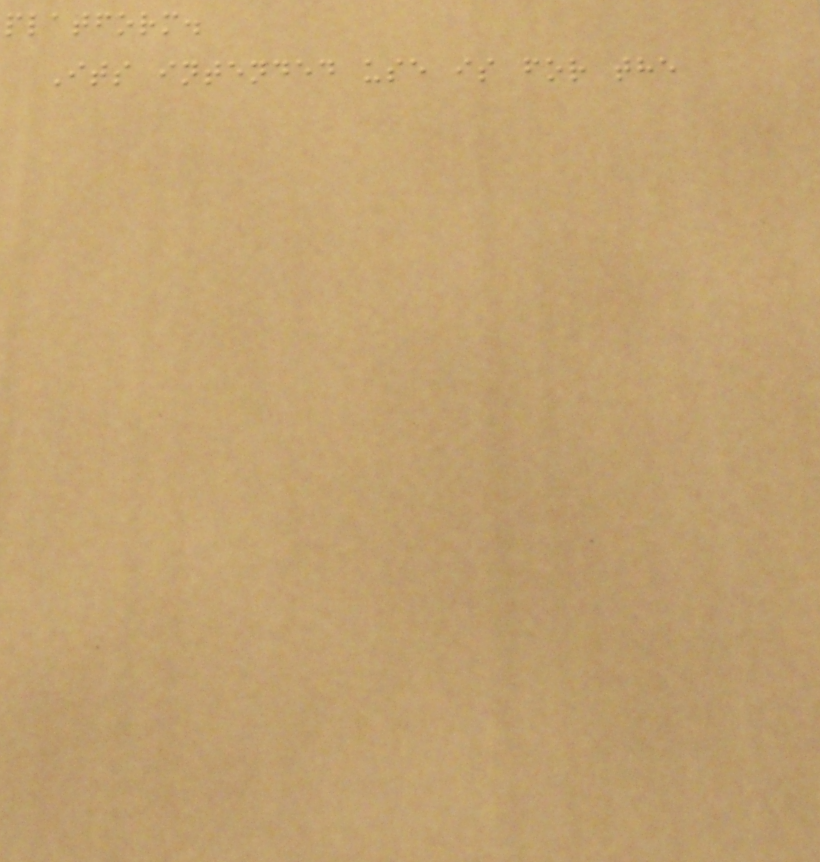platform.
Its intended use is for the
